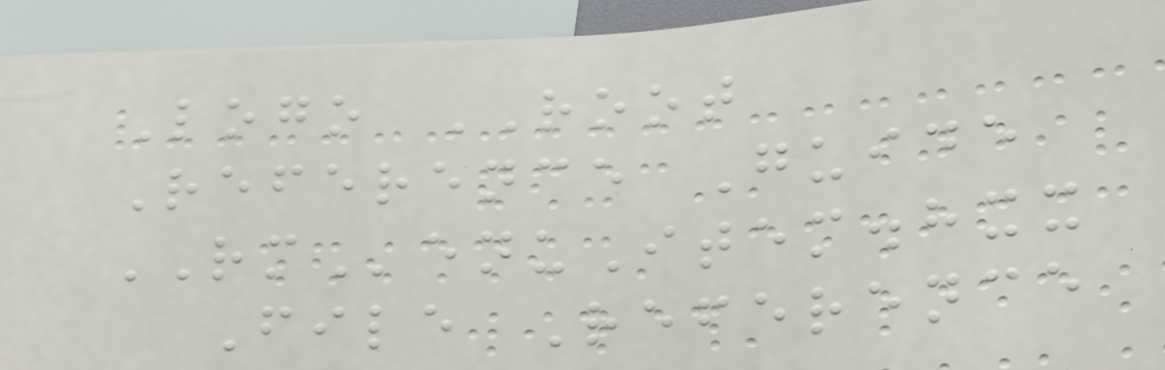Logo ROOT
Reference Guide
RMenuItem.hxx
File Reference
